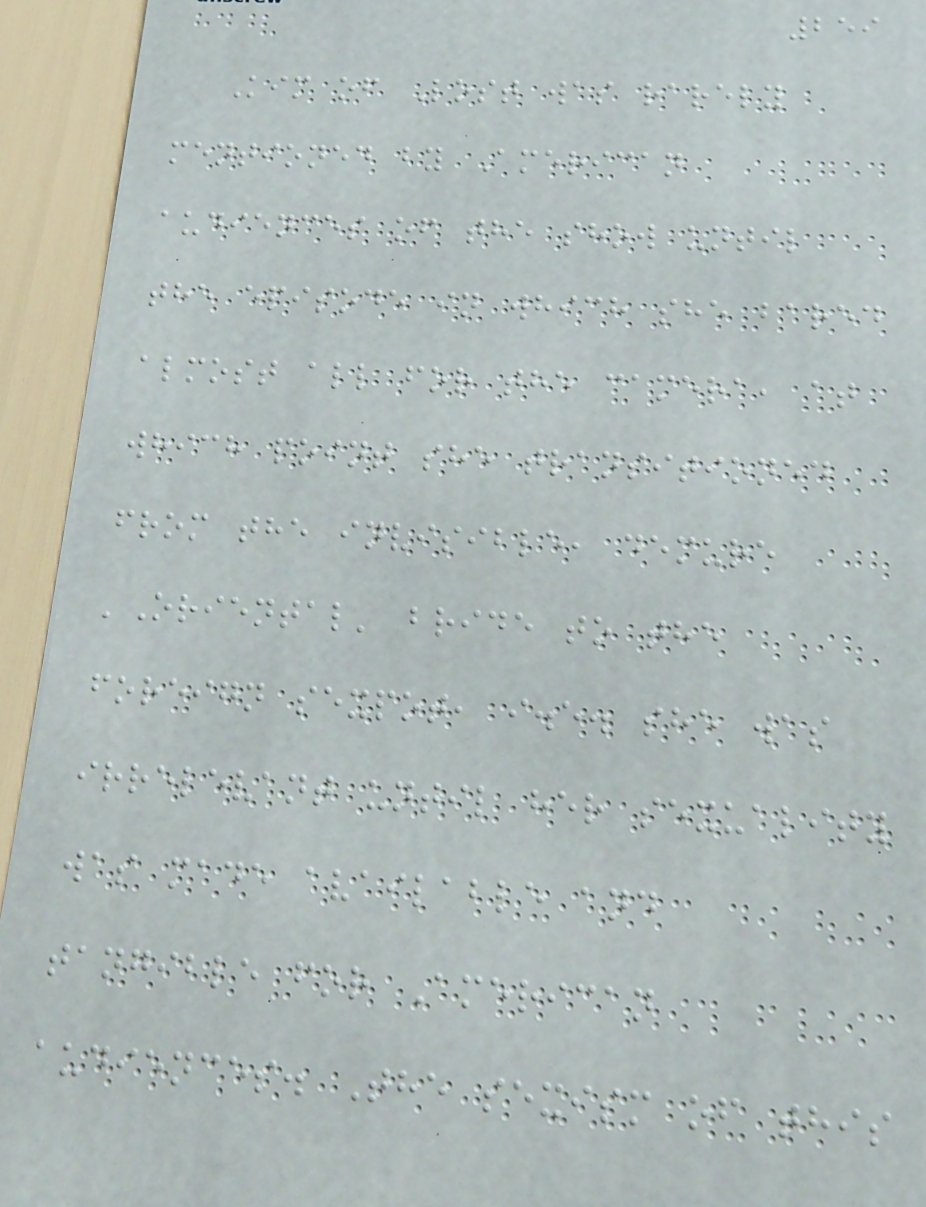259
Kim of Lost was rarely
mentioned by American
audiences of the show until
the episode in which she bared
almost all for the camera, at
which point she transitioned
from the invisible, demure
'Oriental' bride to the
foreign sexpot, i.e. she was
irrelevant until her sexuality
was made available and
tangible for American
audiences. The sexism of this
